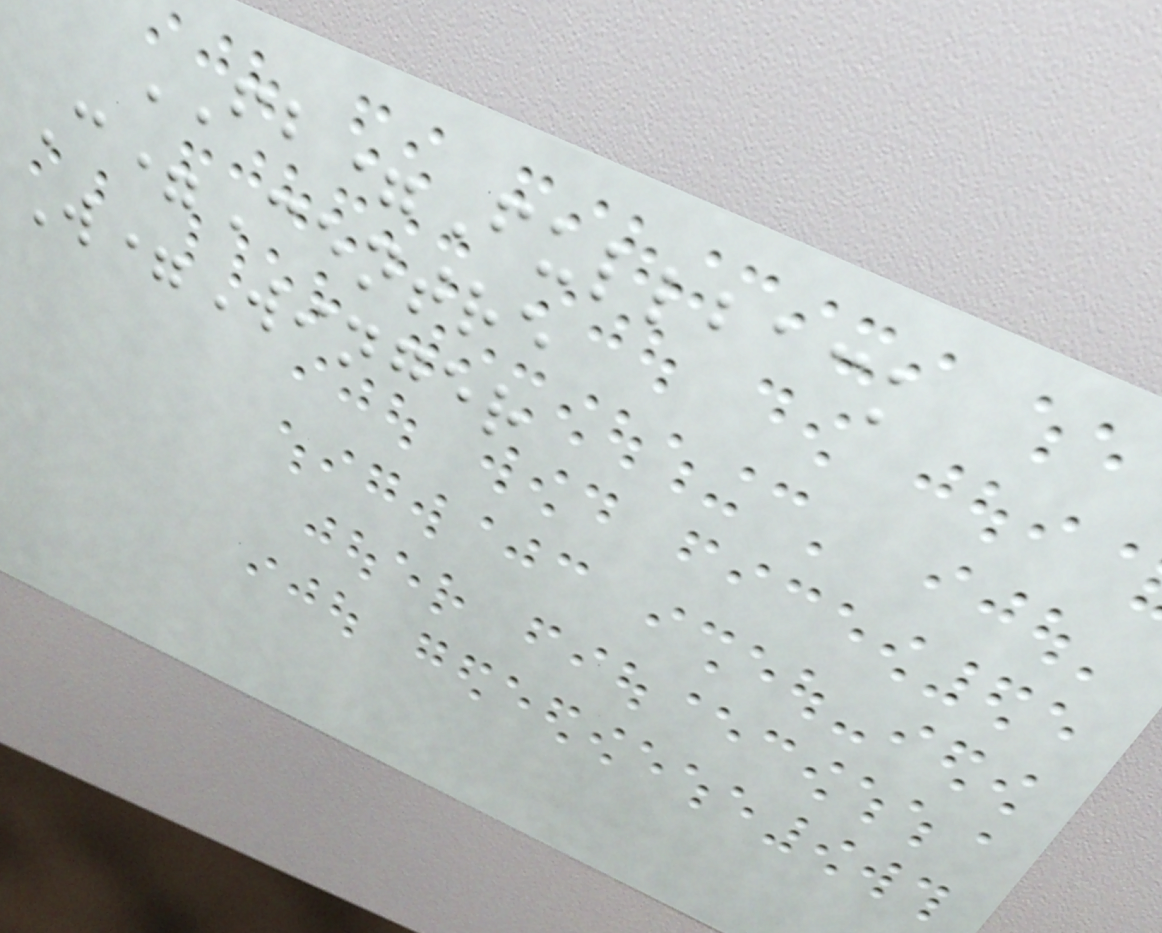FB=Fullback
C=Centre
W=Winger
